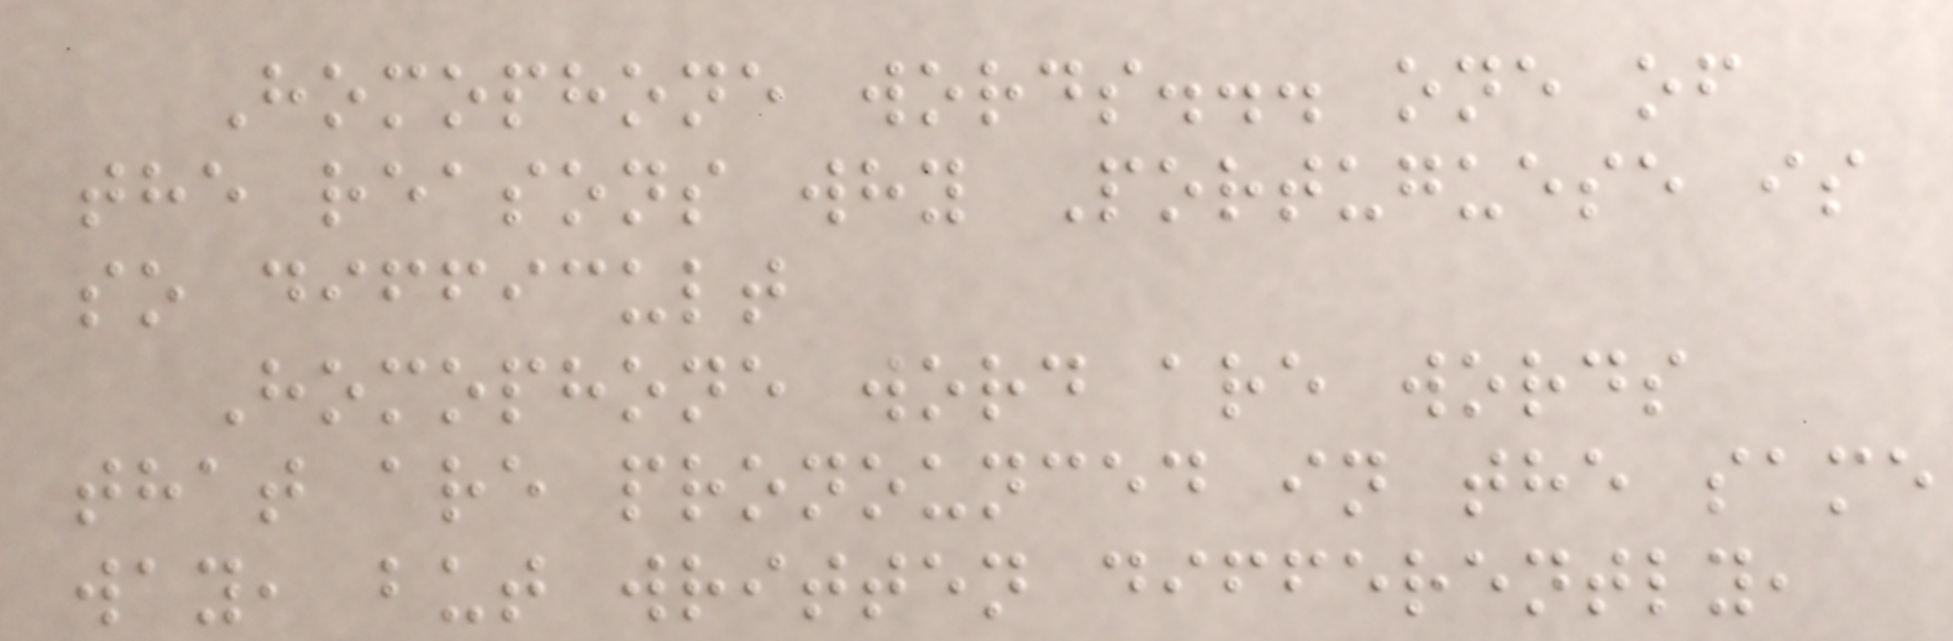Homophone words... one of
the reasons why Portuguese is
so difficult
Homophone word are words
that are pronounced in the same
way, but written differently,
